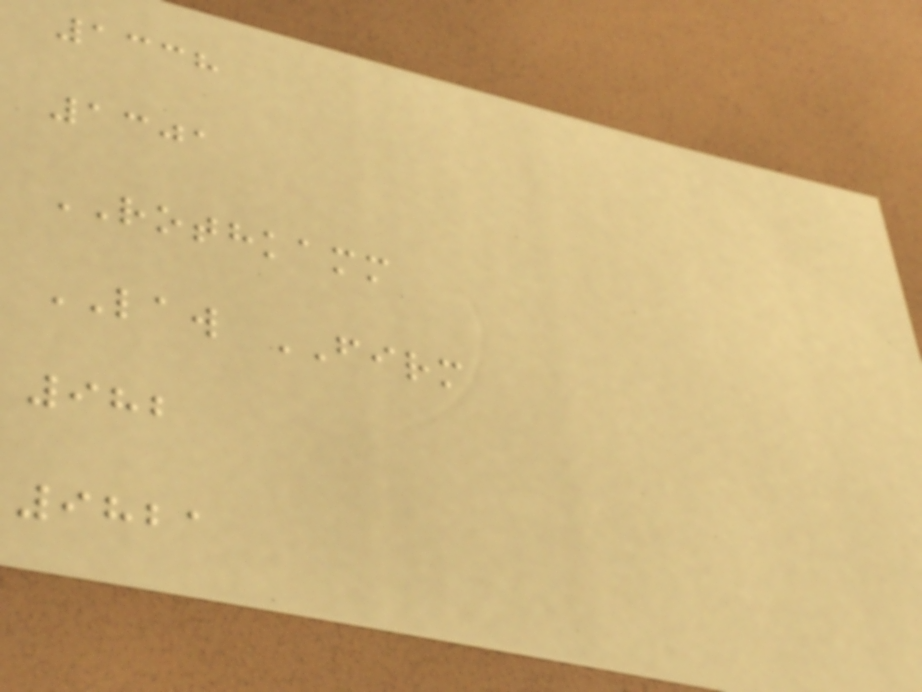1338
1301
ROTHKAMM
LAW FIRM
982
9821
